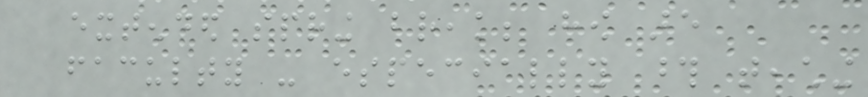extended spring break; how are
faculty - especially those teaching
